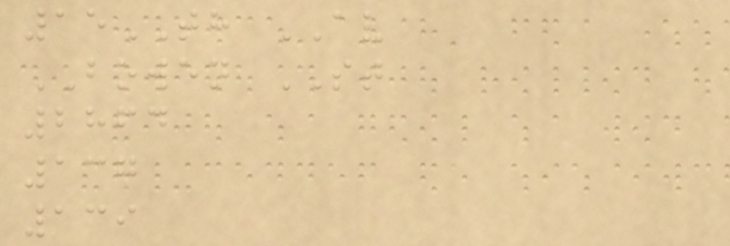15TH AV
BOWEN ST
2864
137
139
